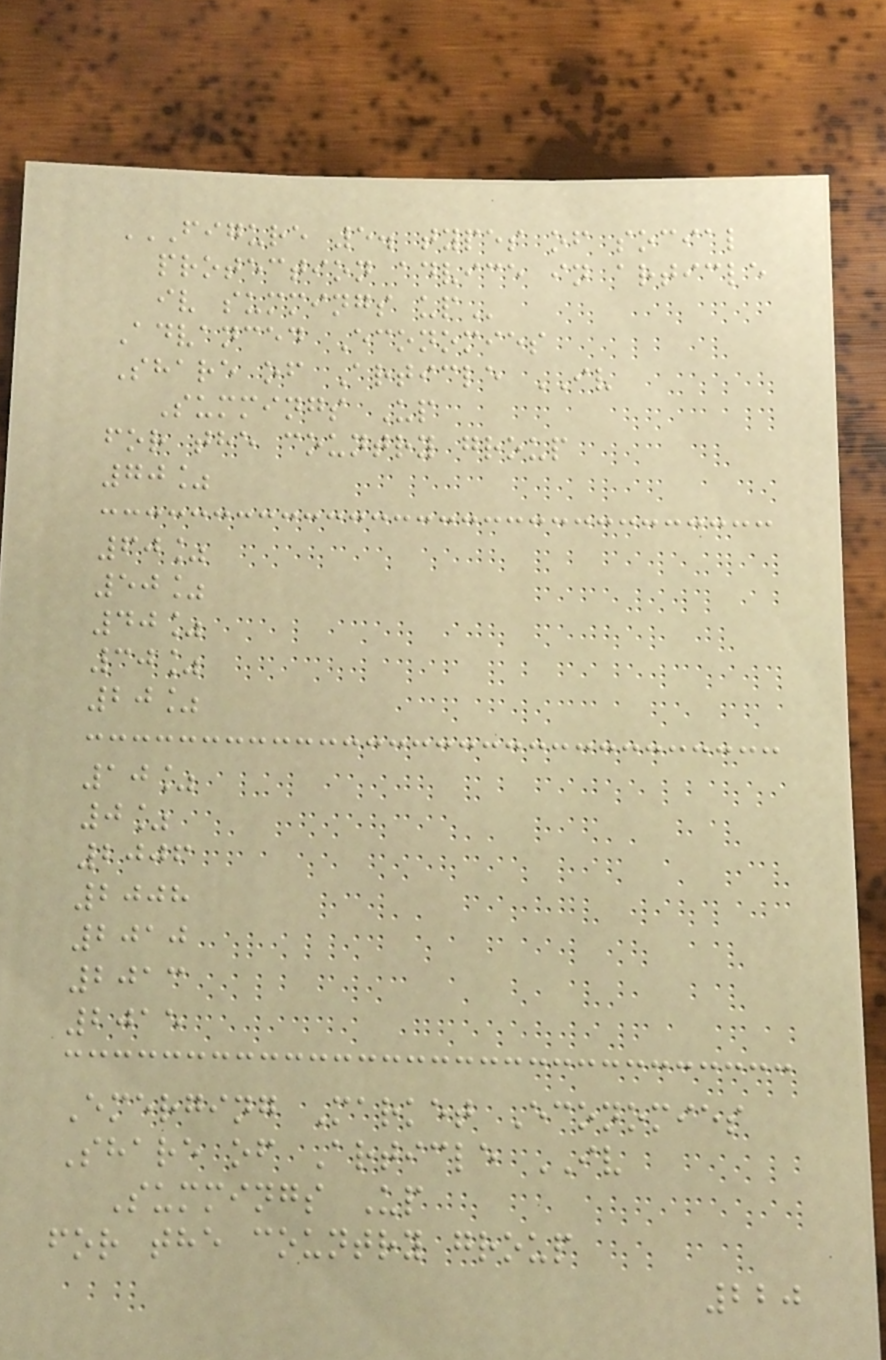FIGURE 5. TYPES OF SOCIAL
PROTECTION ADVICE IN ARTICLE
IV SUMMINGS UP
Advanced Economies
Share of Article IV
Summings Up
for the country group
70%
60%
50%
40%
30%
20%
10%
0%
2006
2008
2010
2013
2015
Emerging Market Economies
Share of Article IV
Summings Up
for the country group
220
